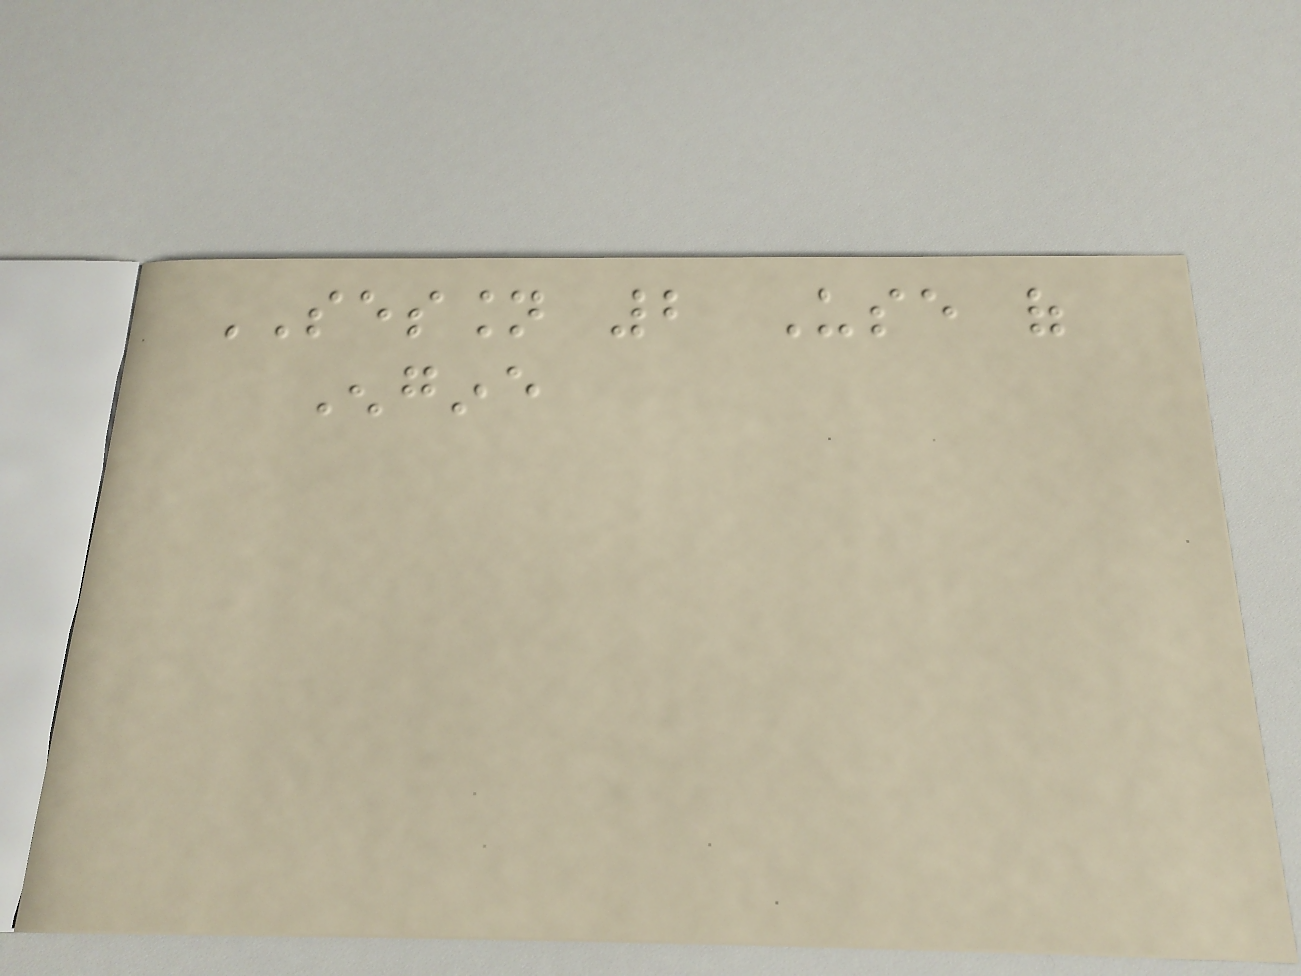SESSION 2 Use of
Engine
